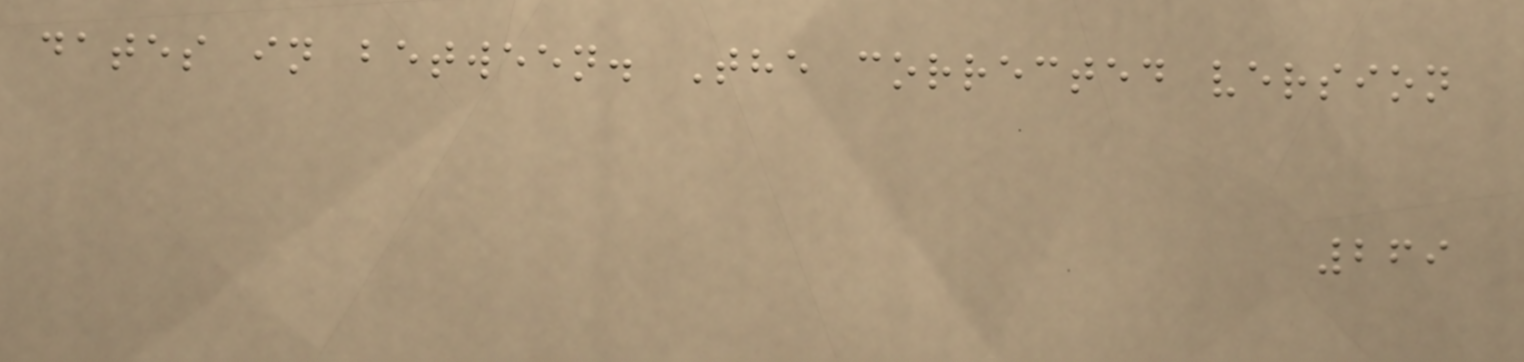dates in between. The corrected version
269
